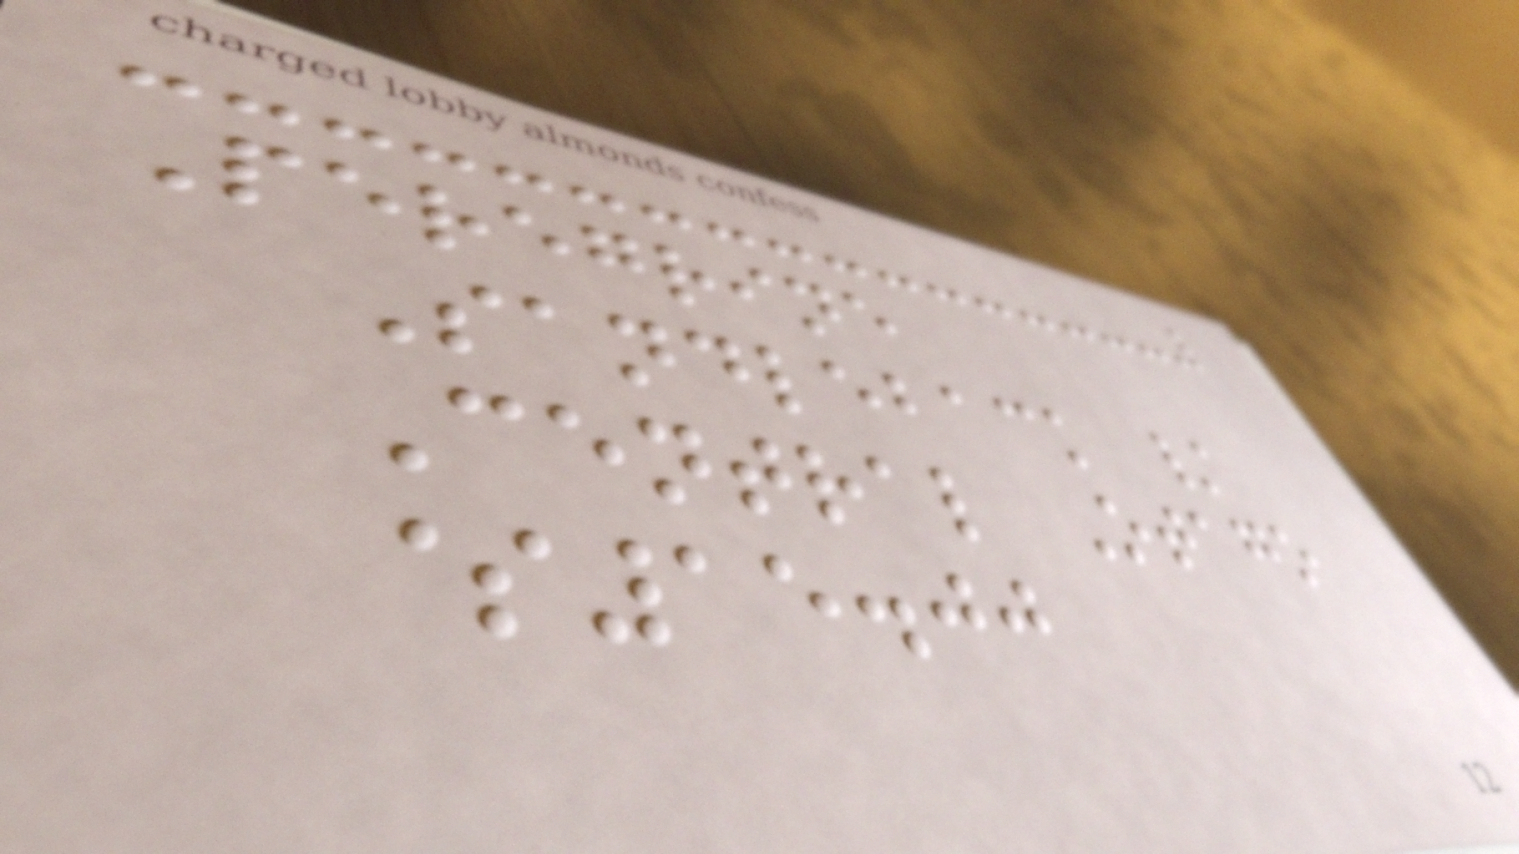Peregrine
Sandleback /
Central Otago
$15.00
